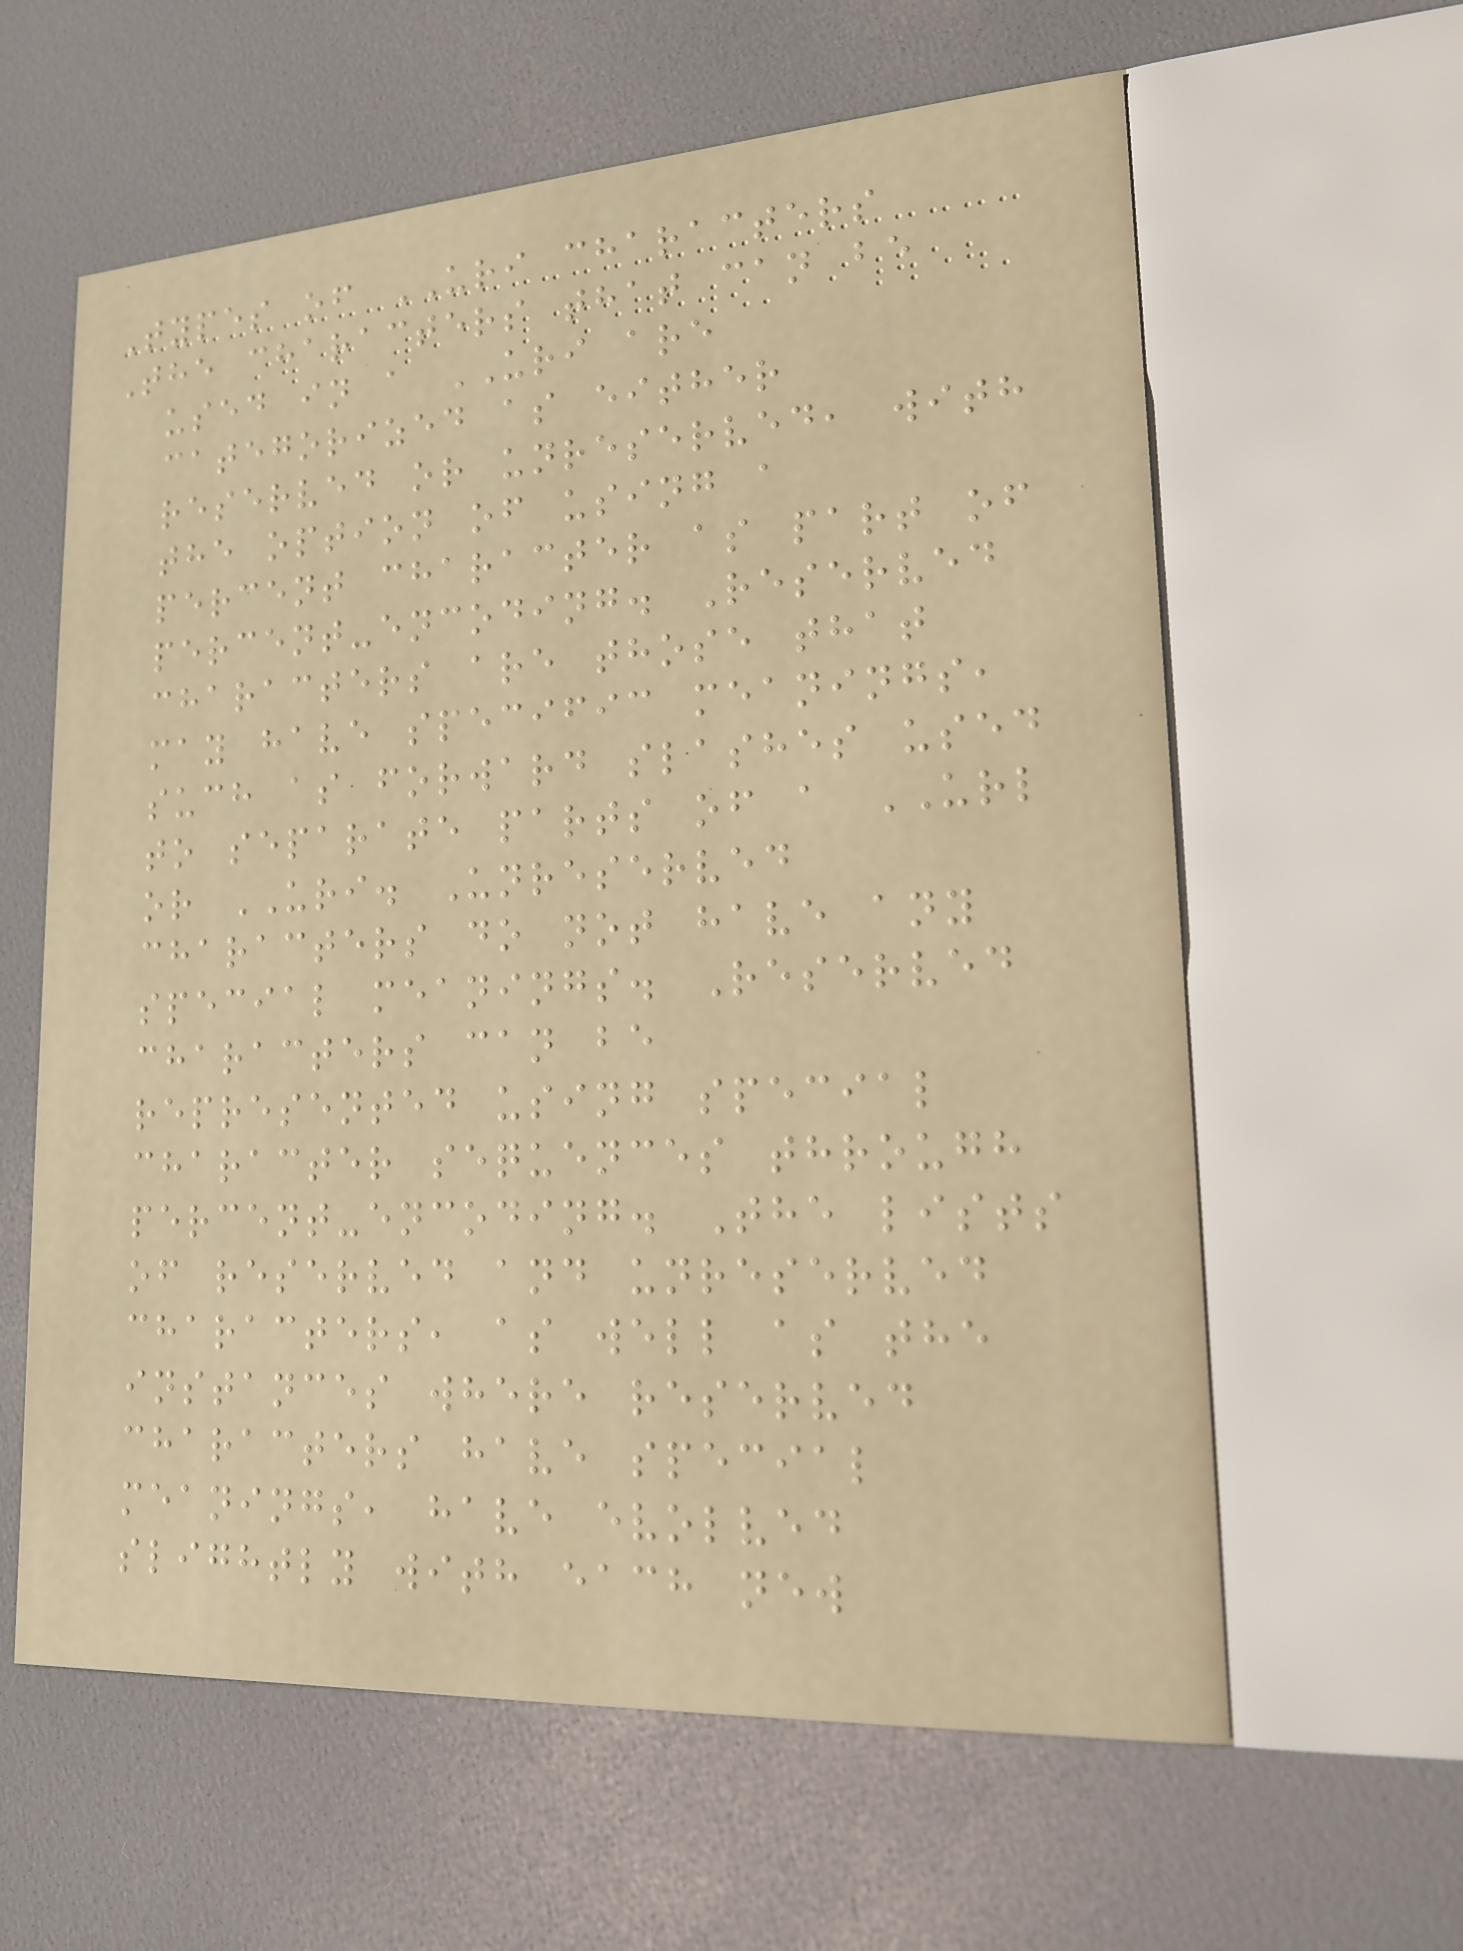Types of URI characters
The characters that can be
used in a URI are
categorized as either
reserved or unreserved, with
the option of using a
percent character as part of
percent-encoding. Reserved
characters are those that
may have specific meanings,
such as forward slashes used
to separate parts of a URL
or URI. Unreserved
characters do not have any
special meanings. Reserved
characters can be
represented using special
character sequences through
percent-encoding. The lists
of reserved and unreserved
characters, as well as the
instances where reserved
characters have special
meanings, have evolved
slightly with each new
